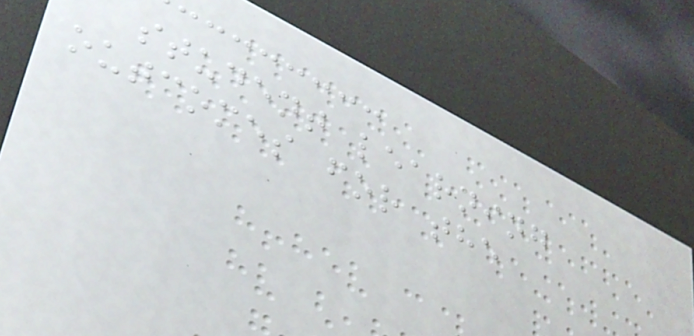student learning
outcomes for the
